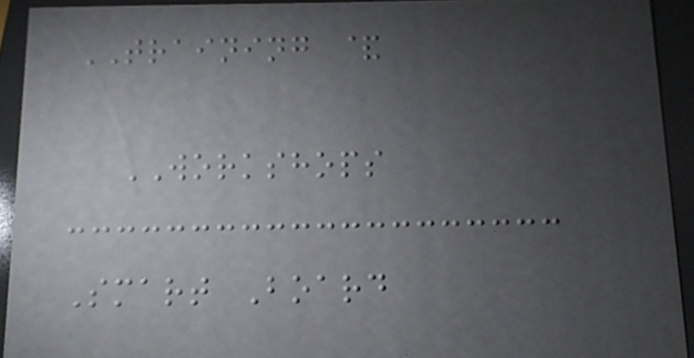TRAINING &
WORKSHOPS
Smart Board
